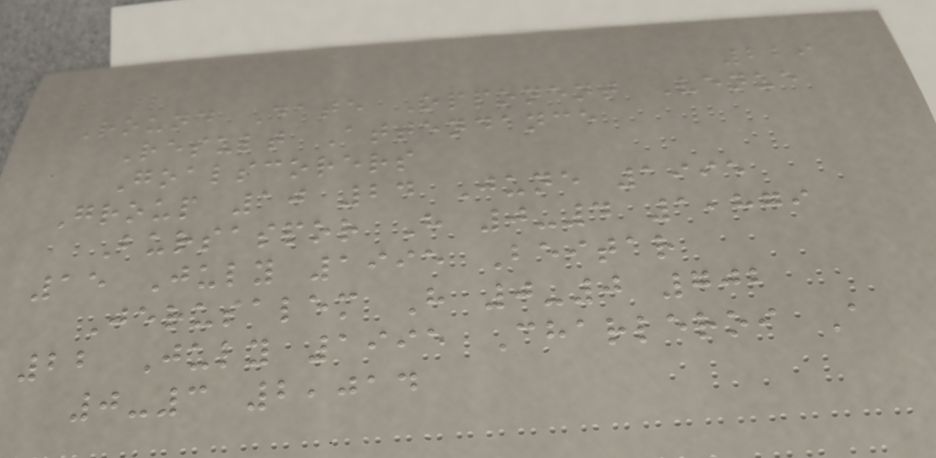229
Round Date Opponent Venue
Result Attendance
Goalscorers
Group 10 24 June 1995
Bursaspor H 0-4 1,879
15 July 1995 Beitar
Jerusalem H 0-0 702
22 July 1995 Charleroi A
0-3 2,014
